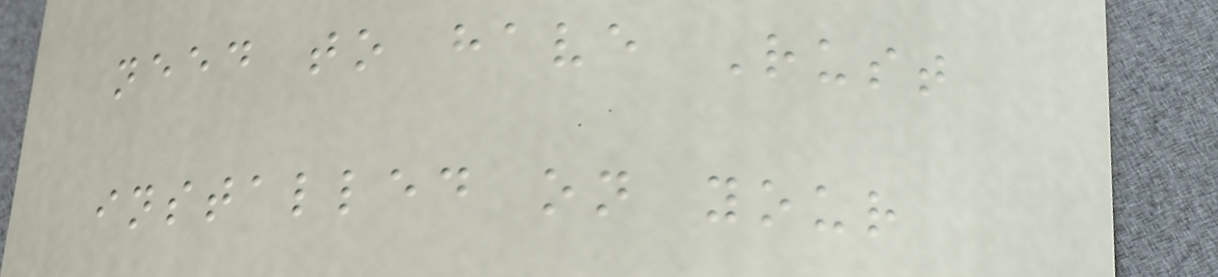need to have Rust
installed on your
